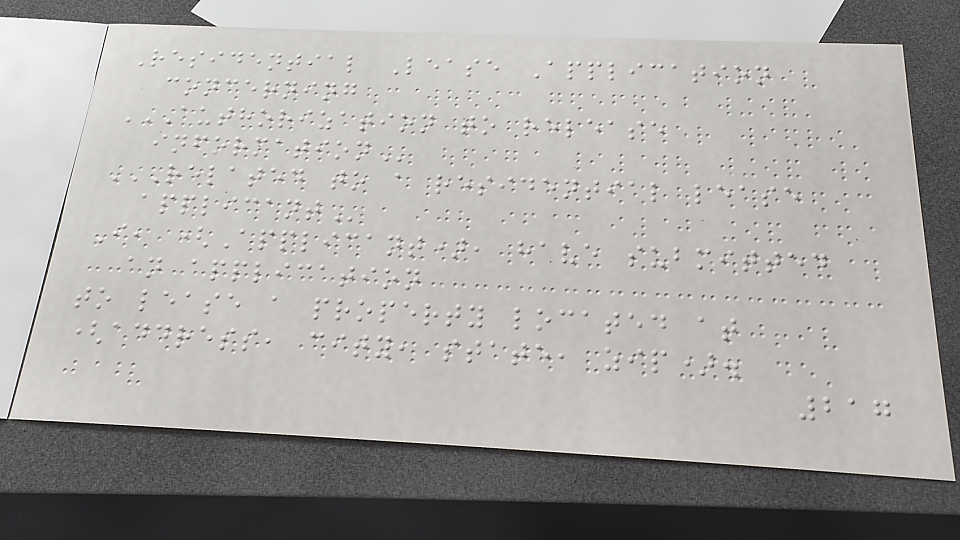Residential Lease Application
concerning
AUTHORIZATION TO RELEASE
INFORMATION
RELATED TO A RESIDENTIAL LEASE
APPLICANT
I, (Applicant), have submitted
an application
to lease a property located at
(address, city, state, zip).
217
